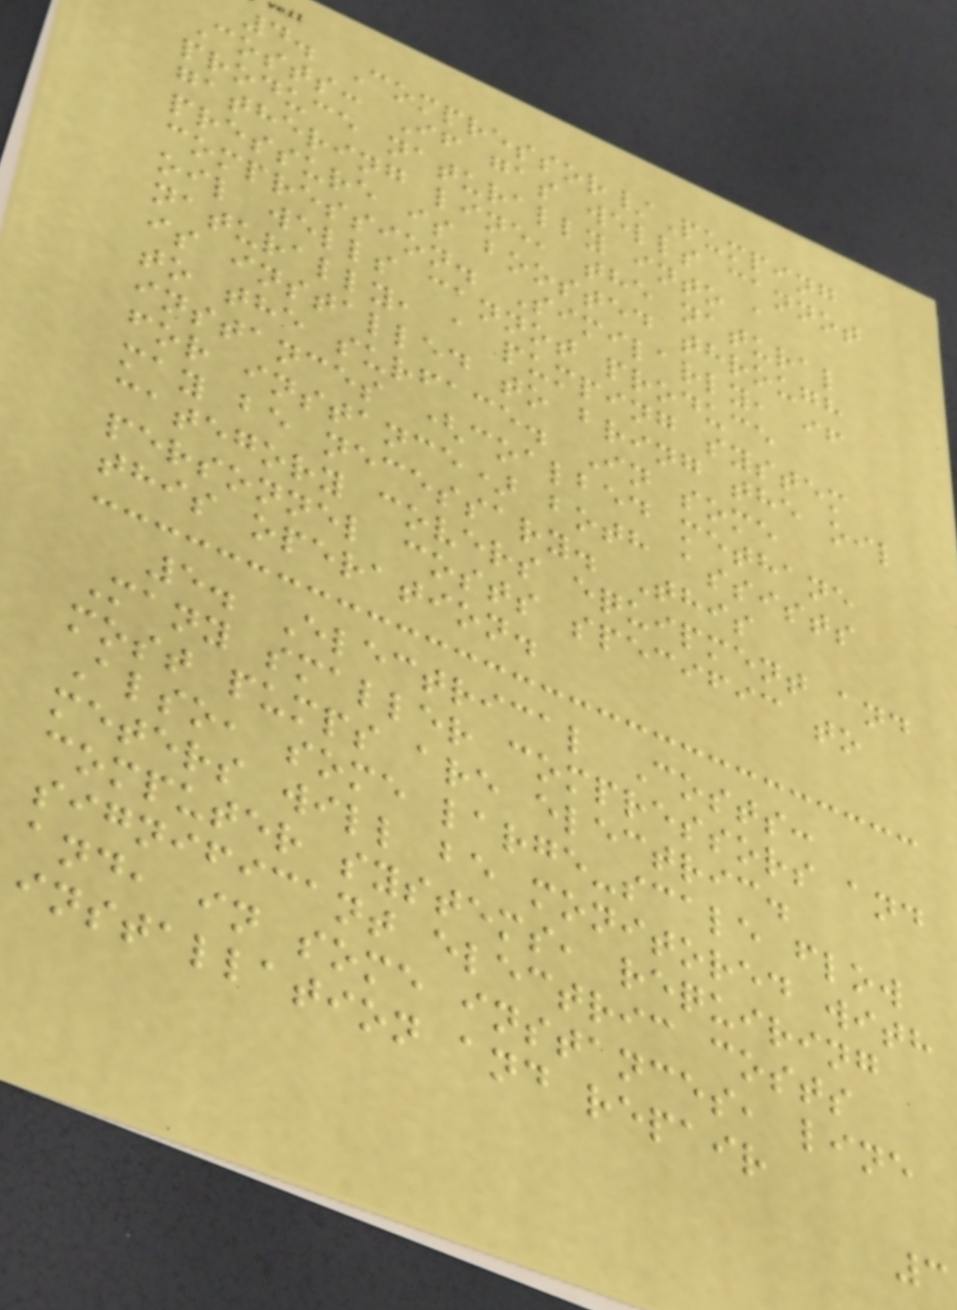4. Compressor/Pumping
Costs: If gas wells cannot
produce naturally into a
gathering line, the natural
pressure is boosted through
compression. Similarly, if
oil wells cannot produce
naturally, a pumping system
is installed to bring the oil
to the surface. In some
instances (coalbed methane
for instance) both assists
may be necessary. This
category covers equipment and
personnel costs specific to
this operation.
5. Electrical Costs:
Many smaller compressors and
most pumps are electric.
Also, some large-scale flow
meters will be monitored with
computer systems, requiring
significant electric costs
and, in some instances, line
installation and repair
3
